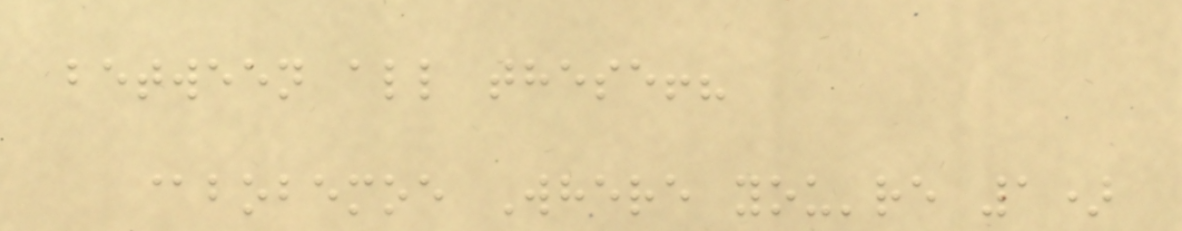between all these!?
@bobemoe Where you're 1)
